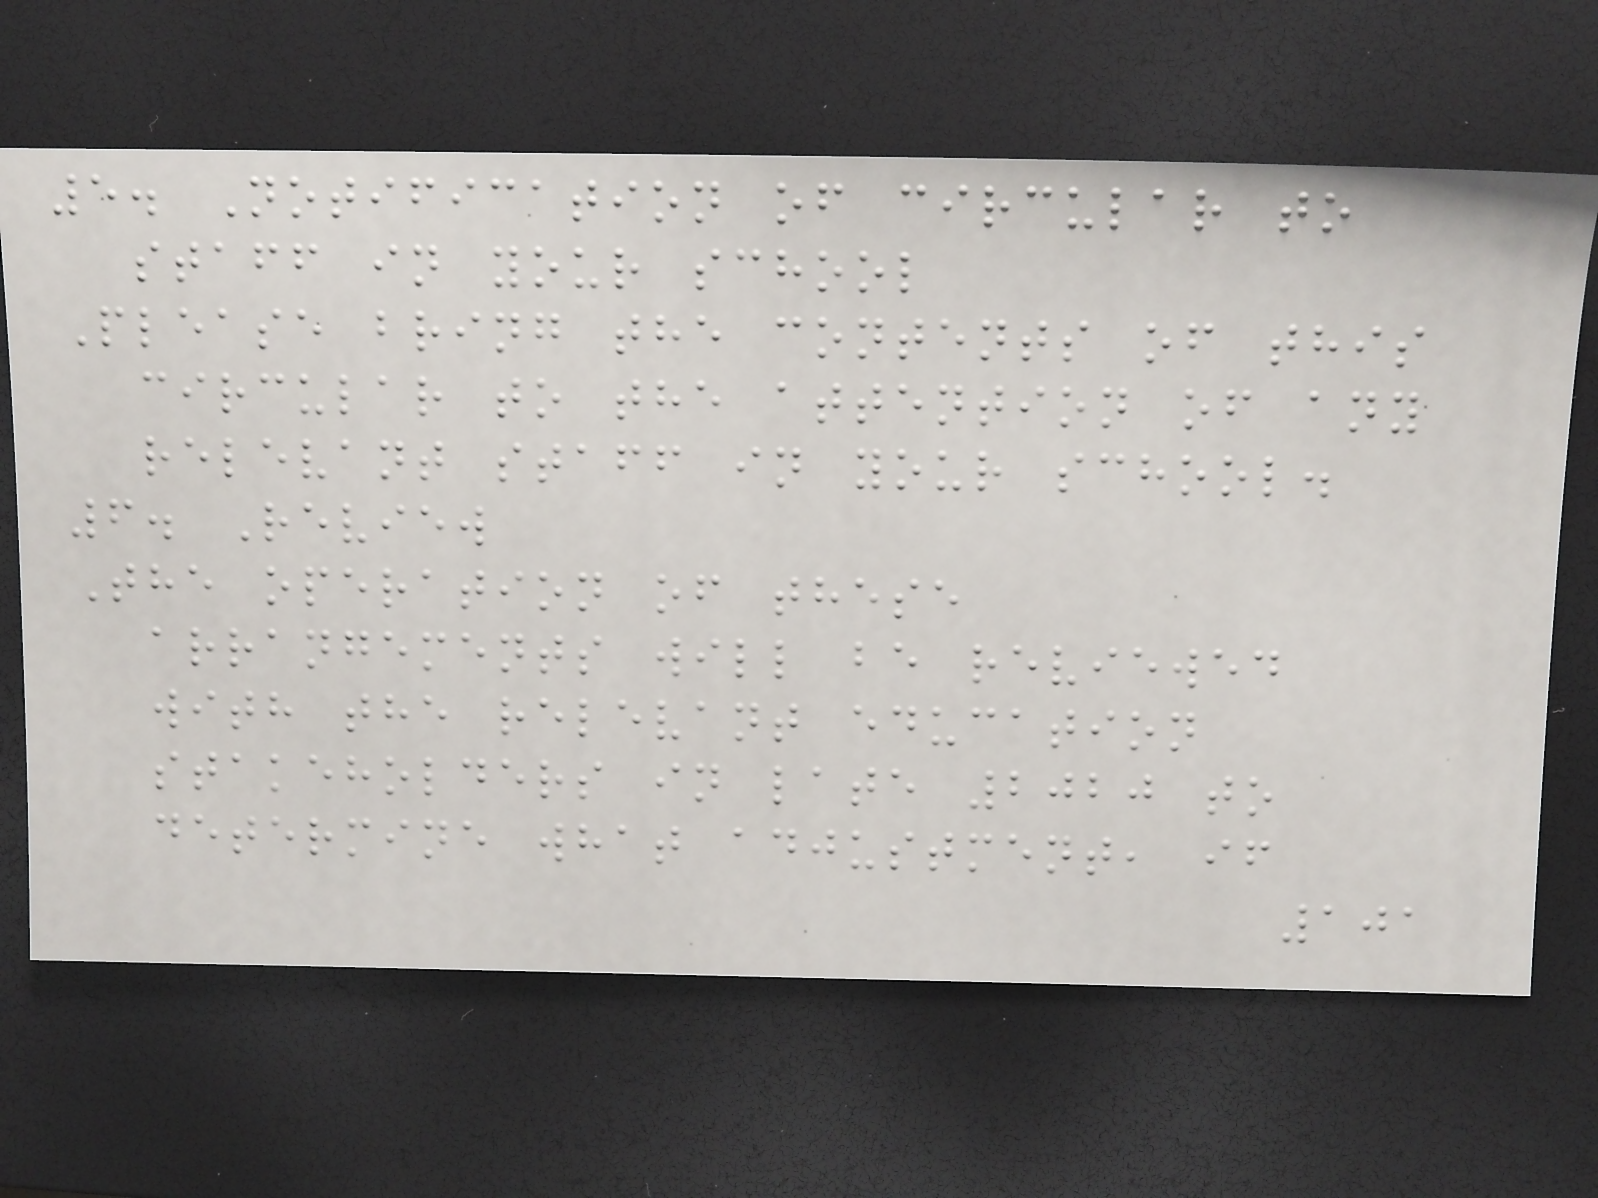5. Notification of circular to
staff in your school
Please bring the contents of this
circular to the attention of any
relevant staff in your school.
6. Review
The operation of these
arrangements will be reviewed
with the relevant education
stakeholders in late 2020 to
determine what adjustment, if
101
